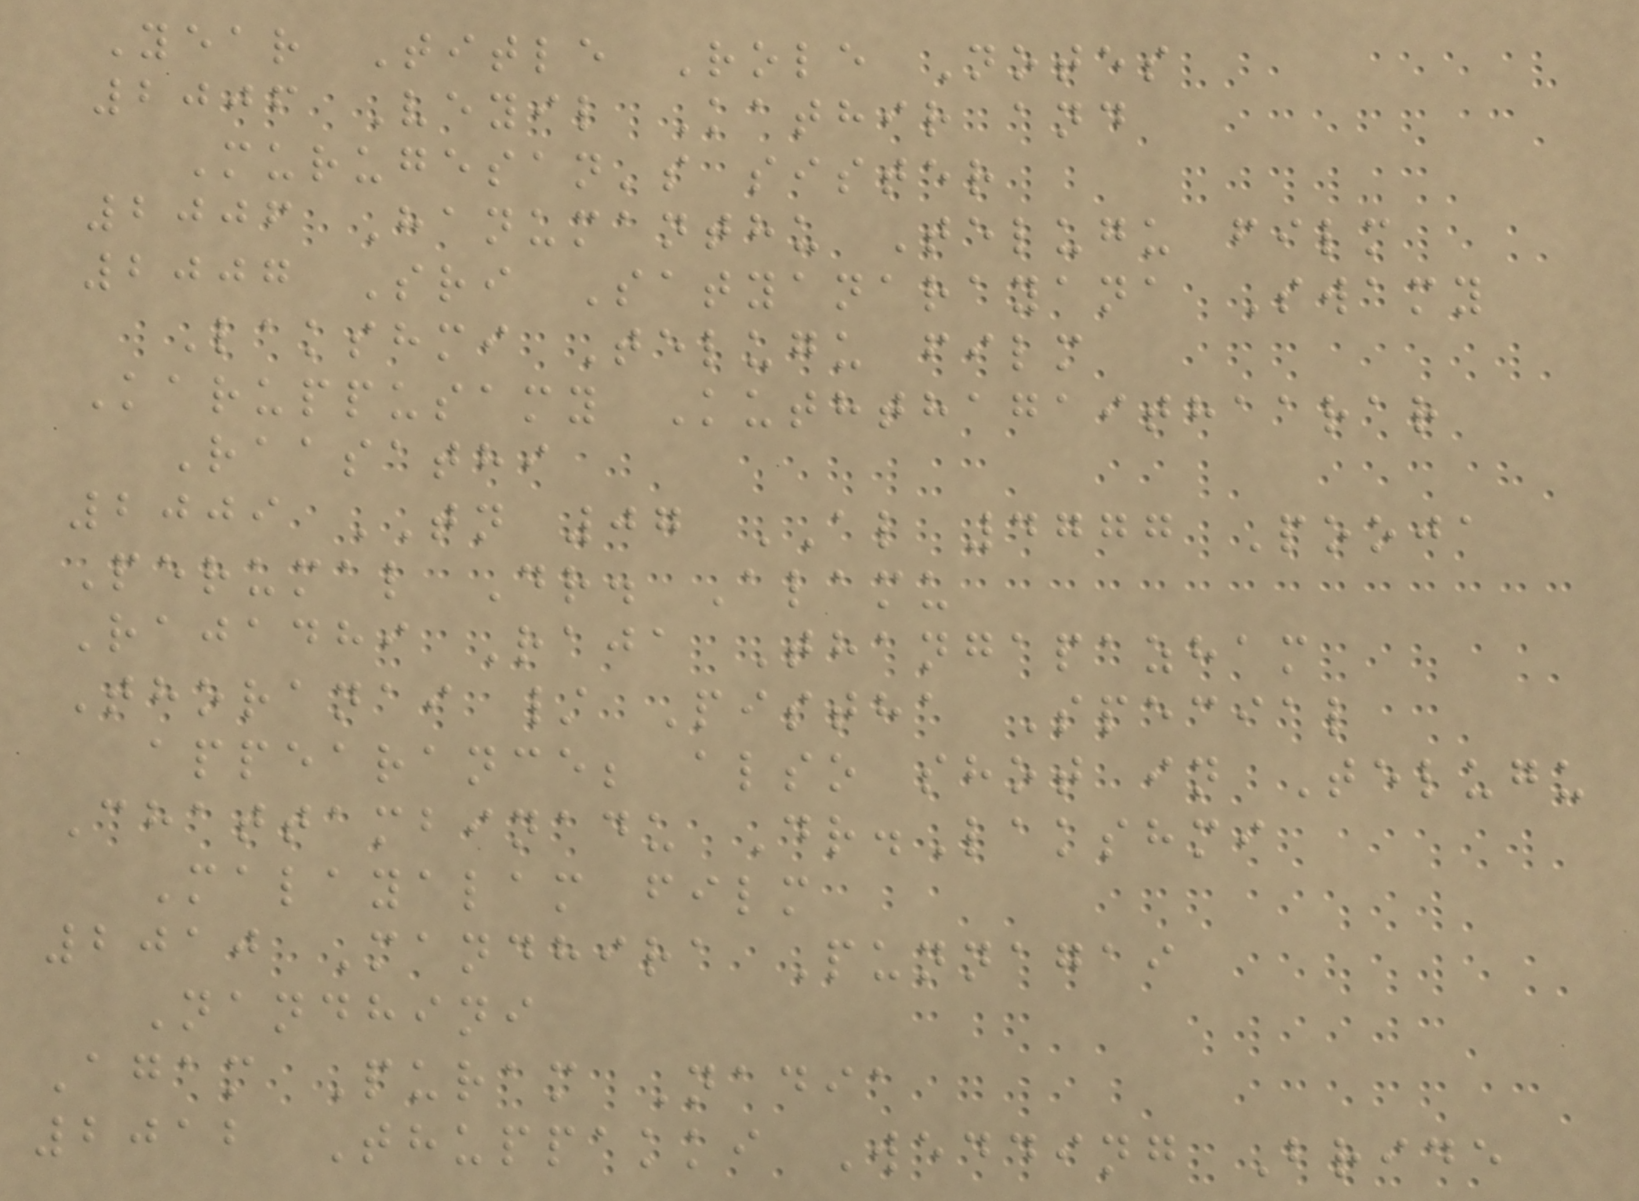Year Title Role Notes
2006 Veyil Kathir and
Murugesan's sister
2006 Hanumanthu Telugu film
2007 Sri Satyanarayana Swamy
Lakshmi Telugu film
Karuppusamy Kuththagaithaarar
Raasathi
2009 TN 07 AL 4777 Pooja
Perumal Dr. Alamu
Rajadhi Raja Thangapazham
Thoranai / Pistha Special
appearance; also shot in Telugu
Chattambinadu Dr.Lakshmi
Malayalam film
2010 Mandhira Punnagai
Nandhini
Agam Puram Nadia
2012 Thuppakki Wedding Bride
